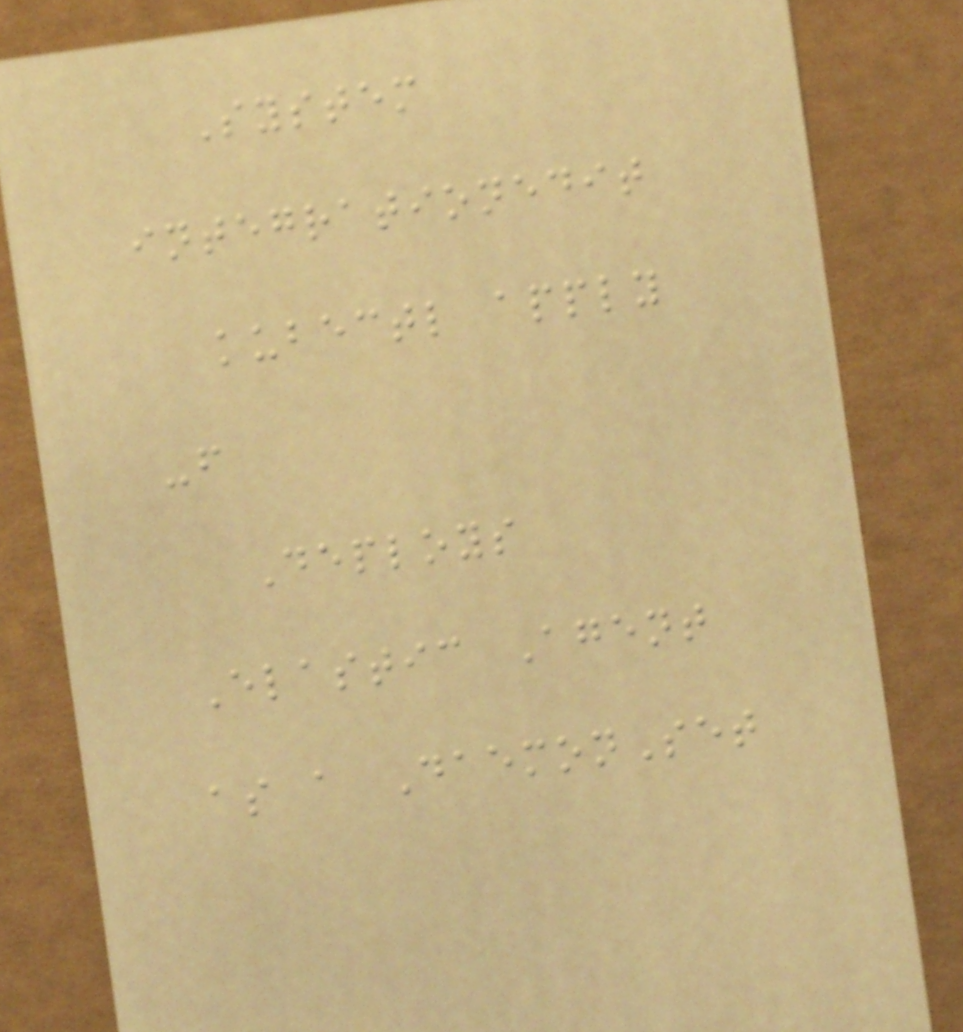System
integrationedit
kubectl apply
-f
Deploys
Elastic Agent
as a DaemonSet
